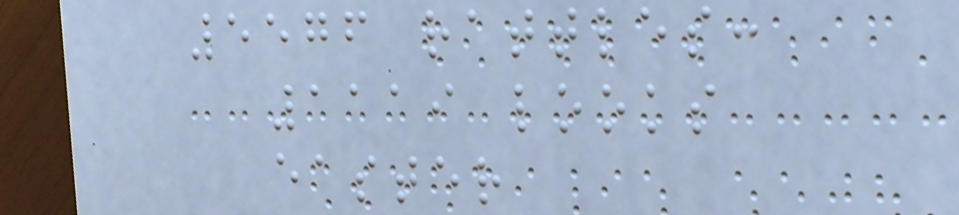5576 rattles:
1119 looks
easter
